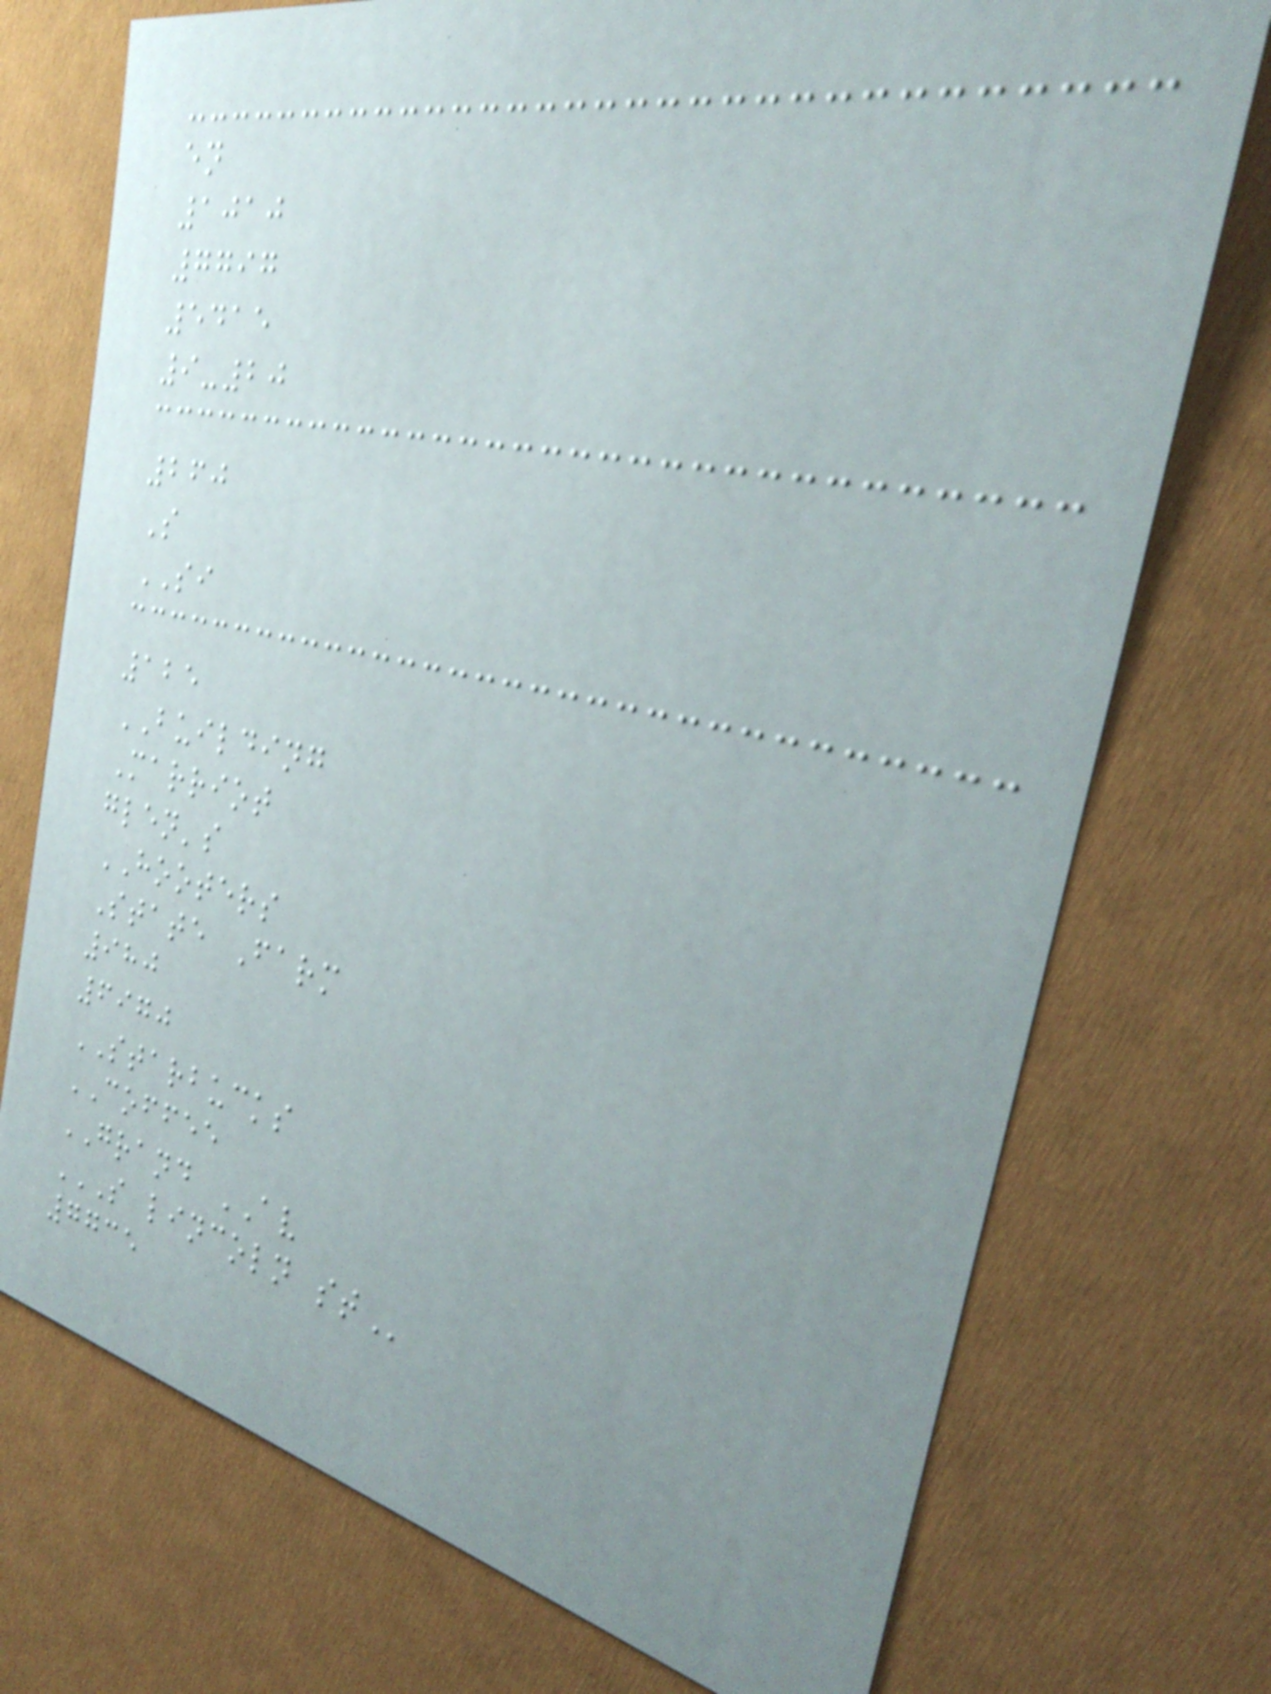en
1010
7797
5415
9-20
260
S
SI
125
BUILDING
Marriot
glen's
HOOTERS
State Farm
980
6970
STARBUCKS
COFFEE
GRAND AV
S LINCOLN ST
7735
